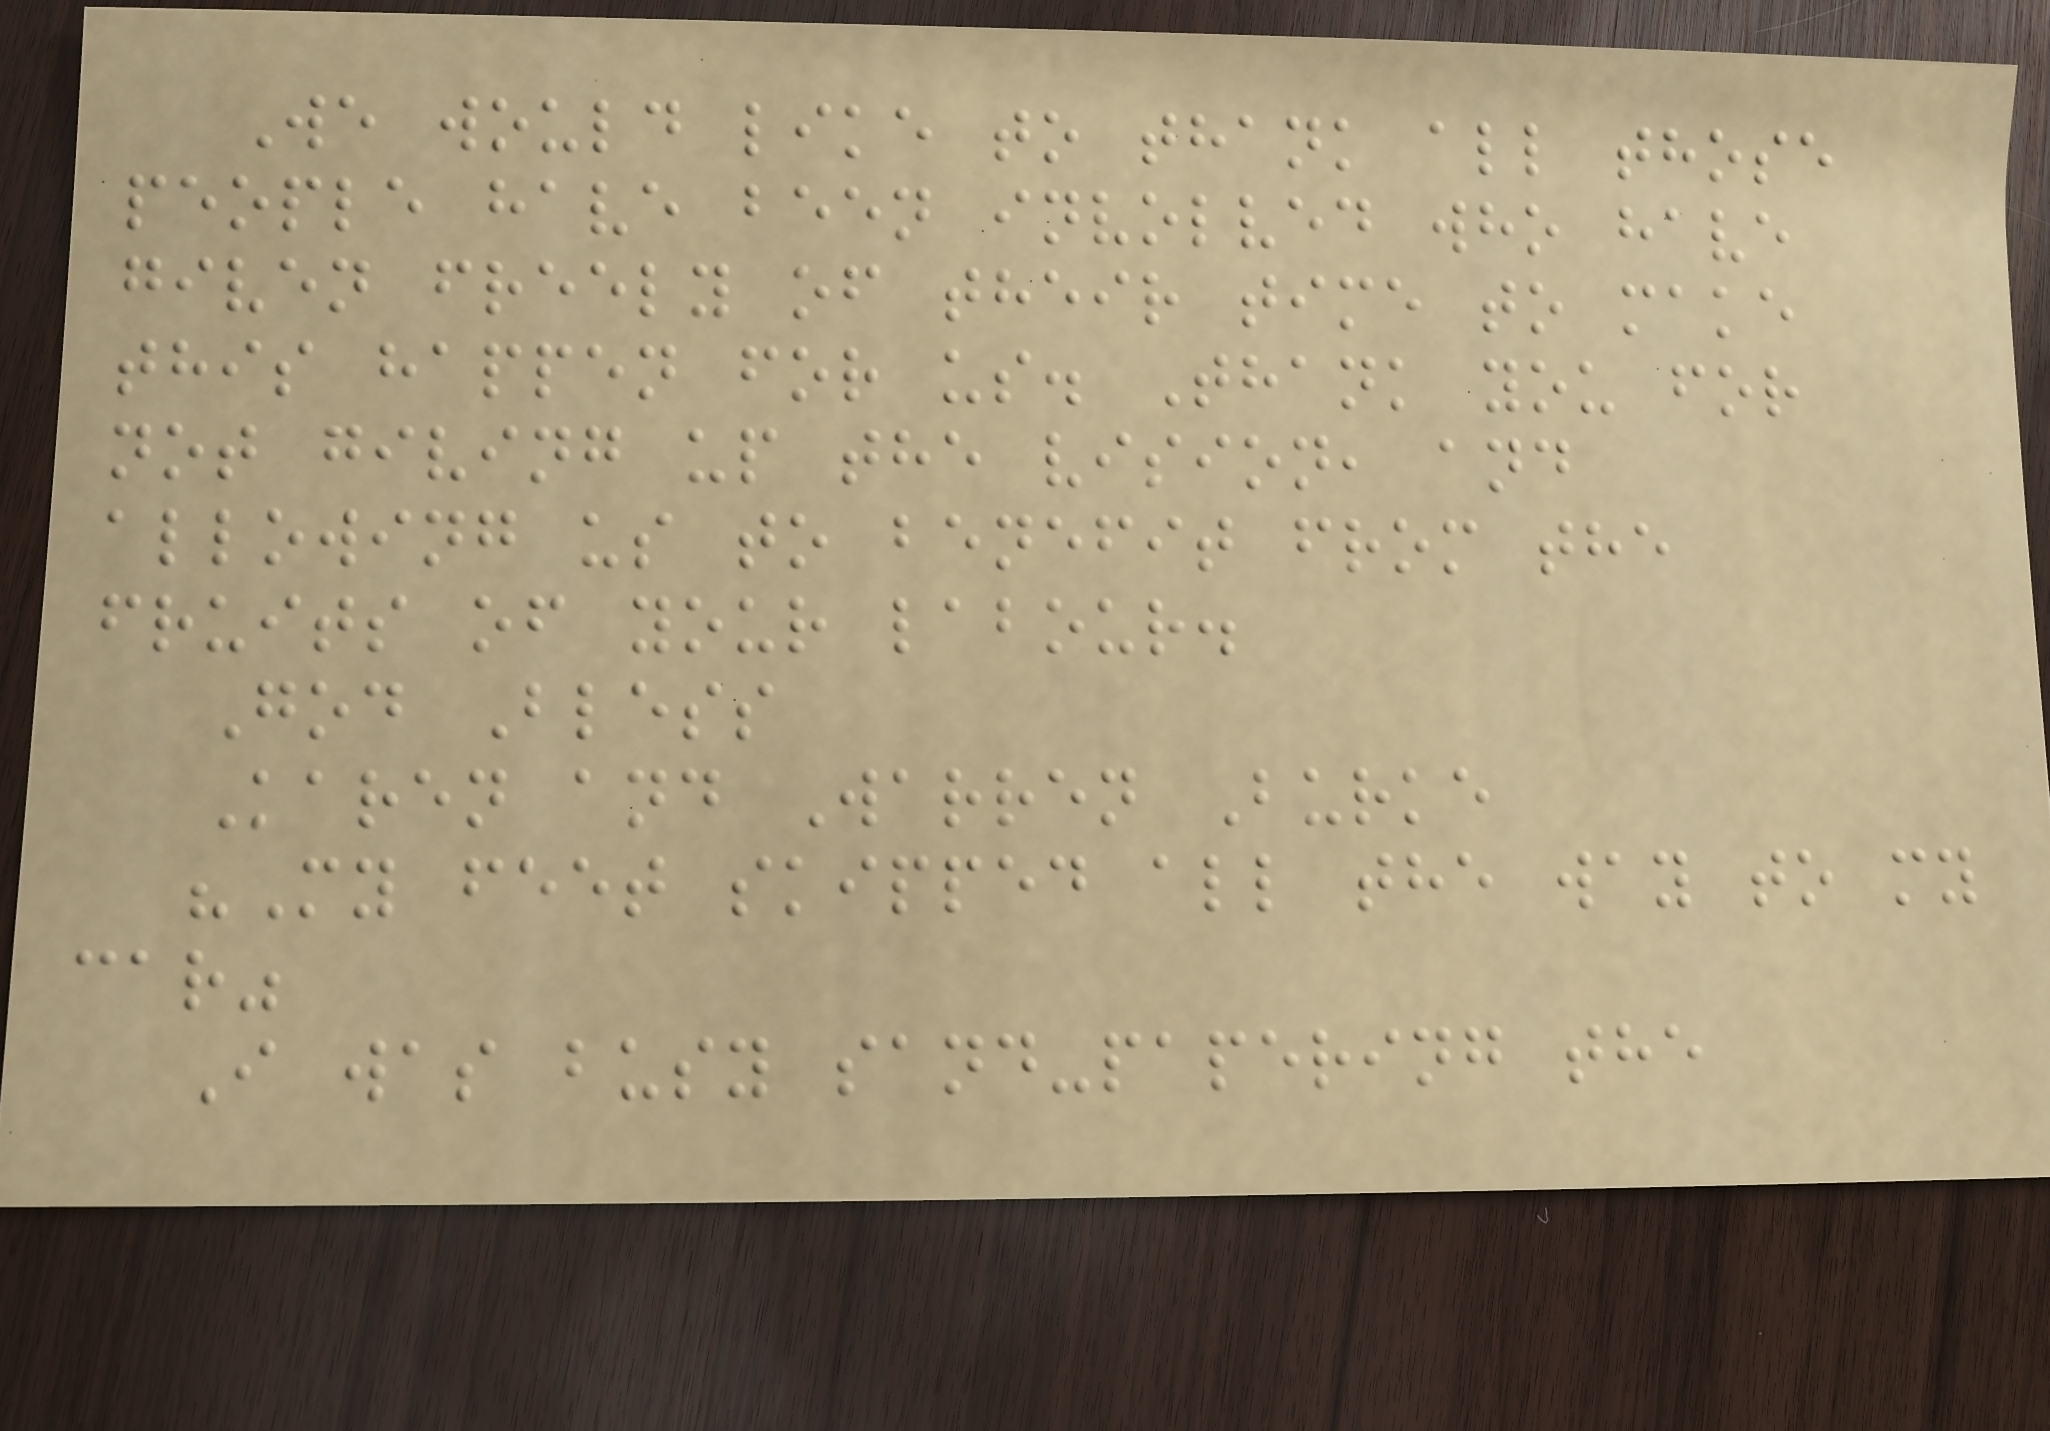We would like to thank all those
people have been involved who have
given freely of their time to make
this happen for us. Thank you for
not giving up the vision, and
allowing us to benefit from the
fruits of your labour.
God Bless
Karen and Warren Burke
"My feet skipped all the way to my
car"
I was busy sand-papering the
